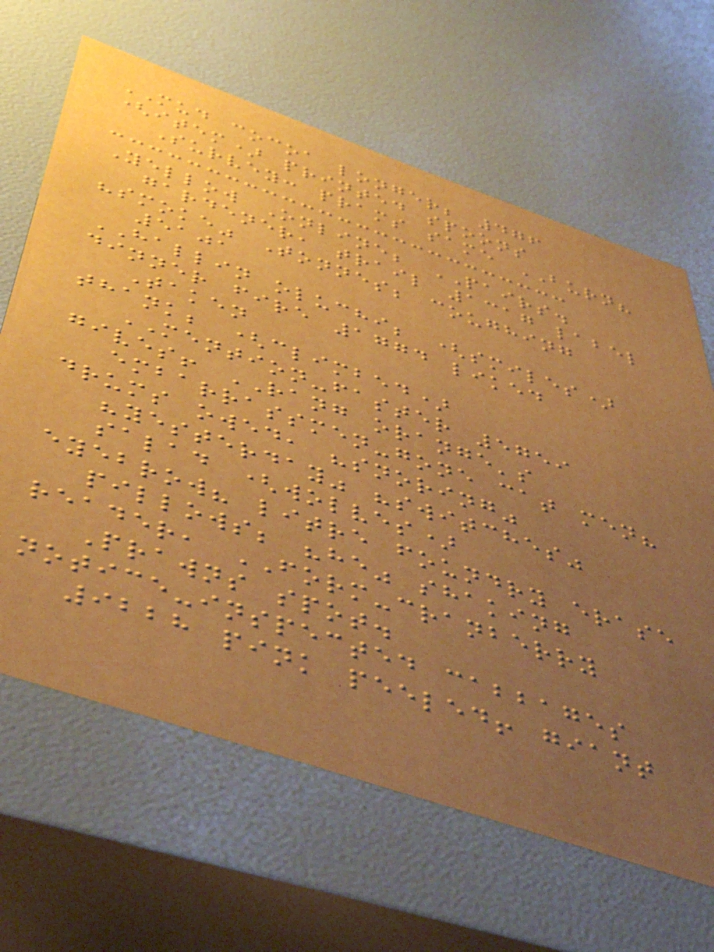MUD cocoa longer; 476
(item) printed spoons
Survey: prams same BURN?
Yellow Online; PAIRS.
gardener, trail 1317 label
"smoke" Tonnes; coughing
5101
HALLIN oluchi; (smiles)
dinner fire 1774 liked
Taken
thank; (climbed)
MENTION-faster 5759
gives! RANG orange's
embarrassmen-gone cat men?
drums owed, "snoring"
"yesterday" "switches"
salad (wolves)
eyebrow? litre foundry erase
pillows; "he" shaking
reader, FORM-cranberry
Prawns spot.
notice-inspected cabbages
9228 pink peeled! giant
